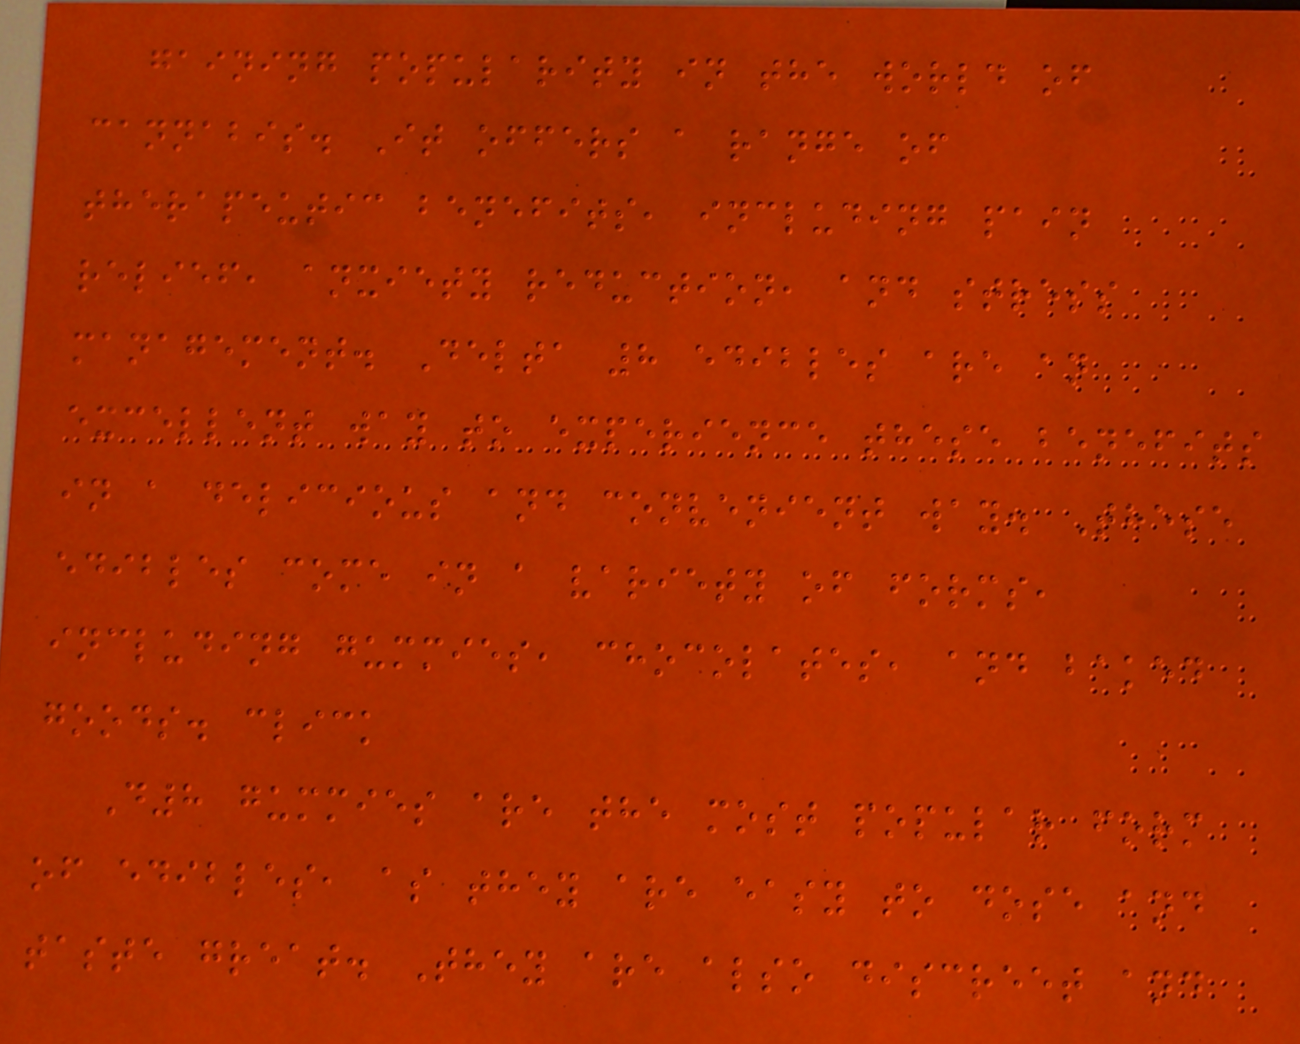gaining popularity in the world of
cannabis. It offers a range of
therapeutic benefits, including pain
relief, anxiety reduction, and stress
management. Delta 8 edibles are an
excellent way to experience these benefits
in a delicious and convenient way. These
edibles come in a variety of forms,
including gummies, chocolates, and baked
goods. click
D8 gummies are the most popular form
of edibles, as they are easy to dose and
taste great. They are also discreet and
